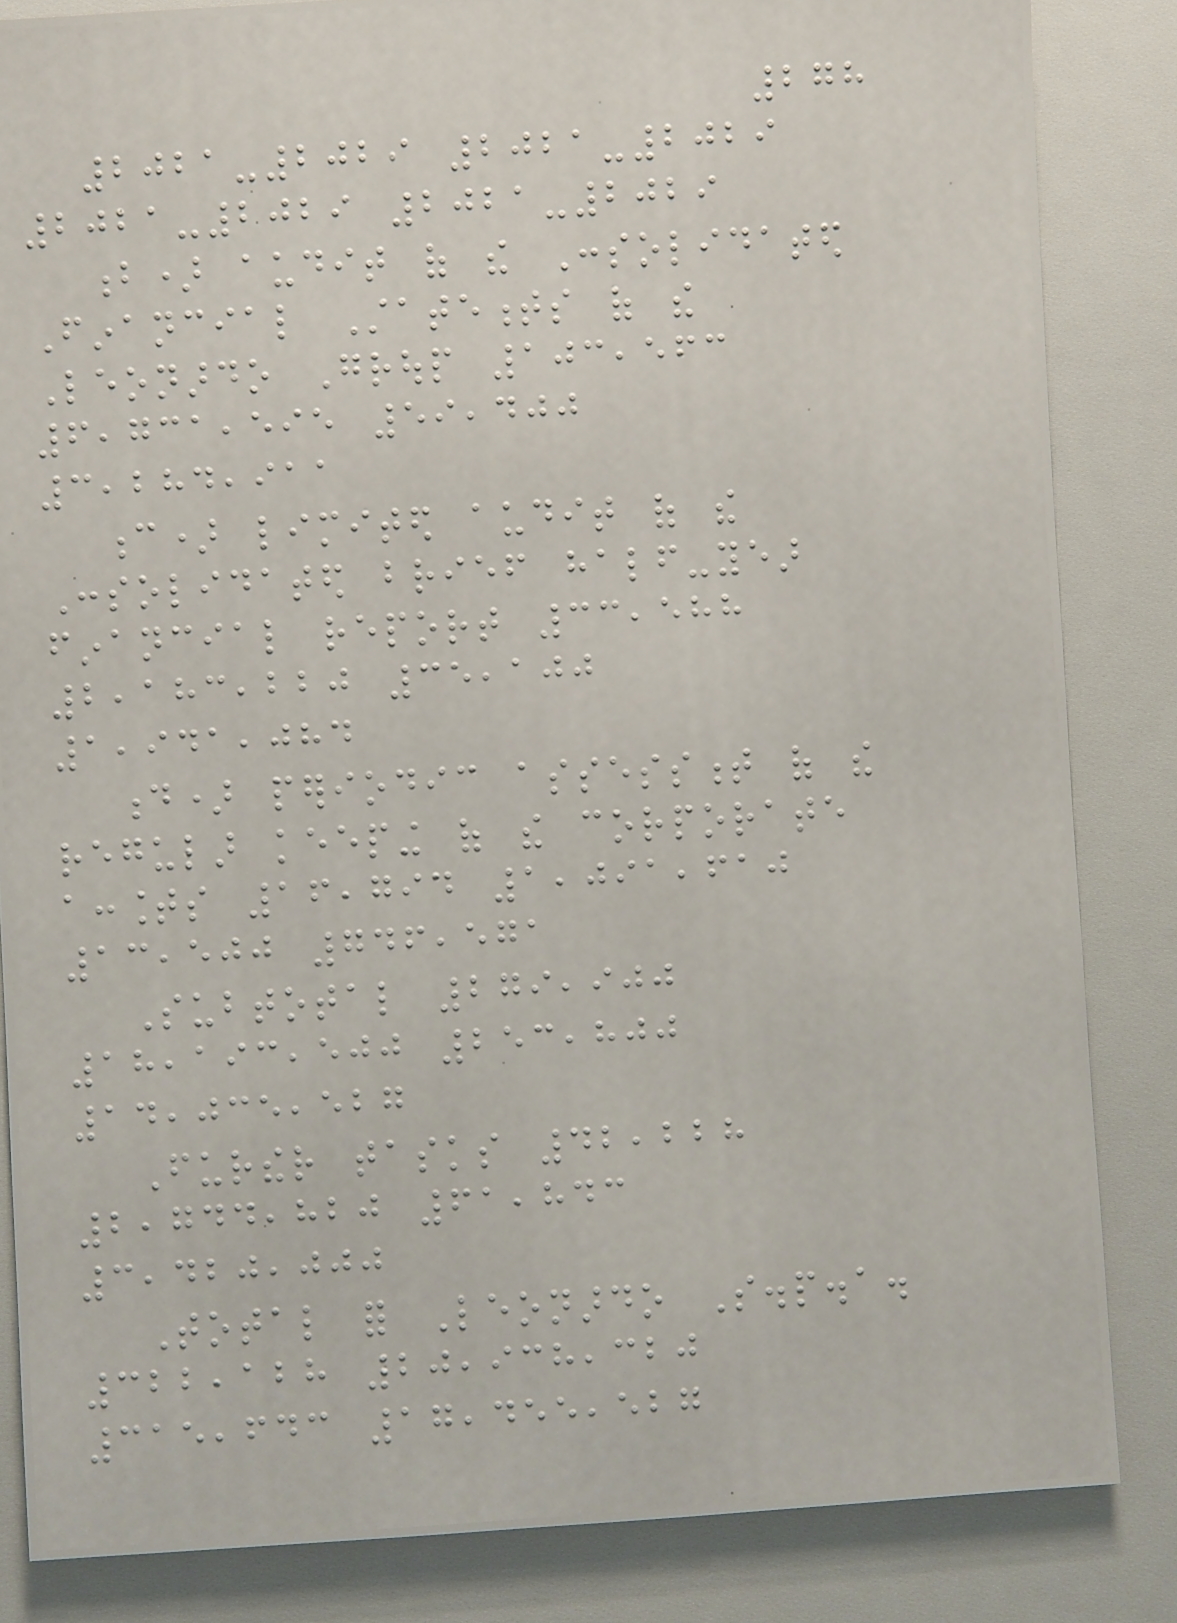278
2021-2029 2021-2029
2021-2029 2021-2029
b) audit of the Consolidated
Financial Statements of the
Leonardo Group 103,563
6,731,595 59,400
3,284,911
c) limited audit of the
Consolidated brief half-year
financial report 33,588
2,183,220 35,100
1,941,084
d) periodic assessment of the
regular keeping of the corporate
accounts 16,794 1,091,610
13,500 746,571
Subtotal 279,900
18,193,500 253,800
14,035,527
Further tasks 42,228
2,744,820 61,843
3,420,000
Total for Leonardo S.p.a.
322,128 20,938,320
315,643 17,455,527
